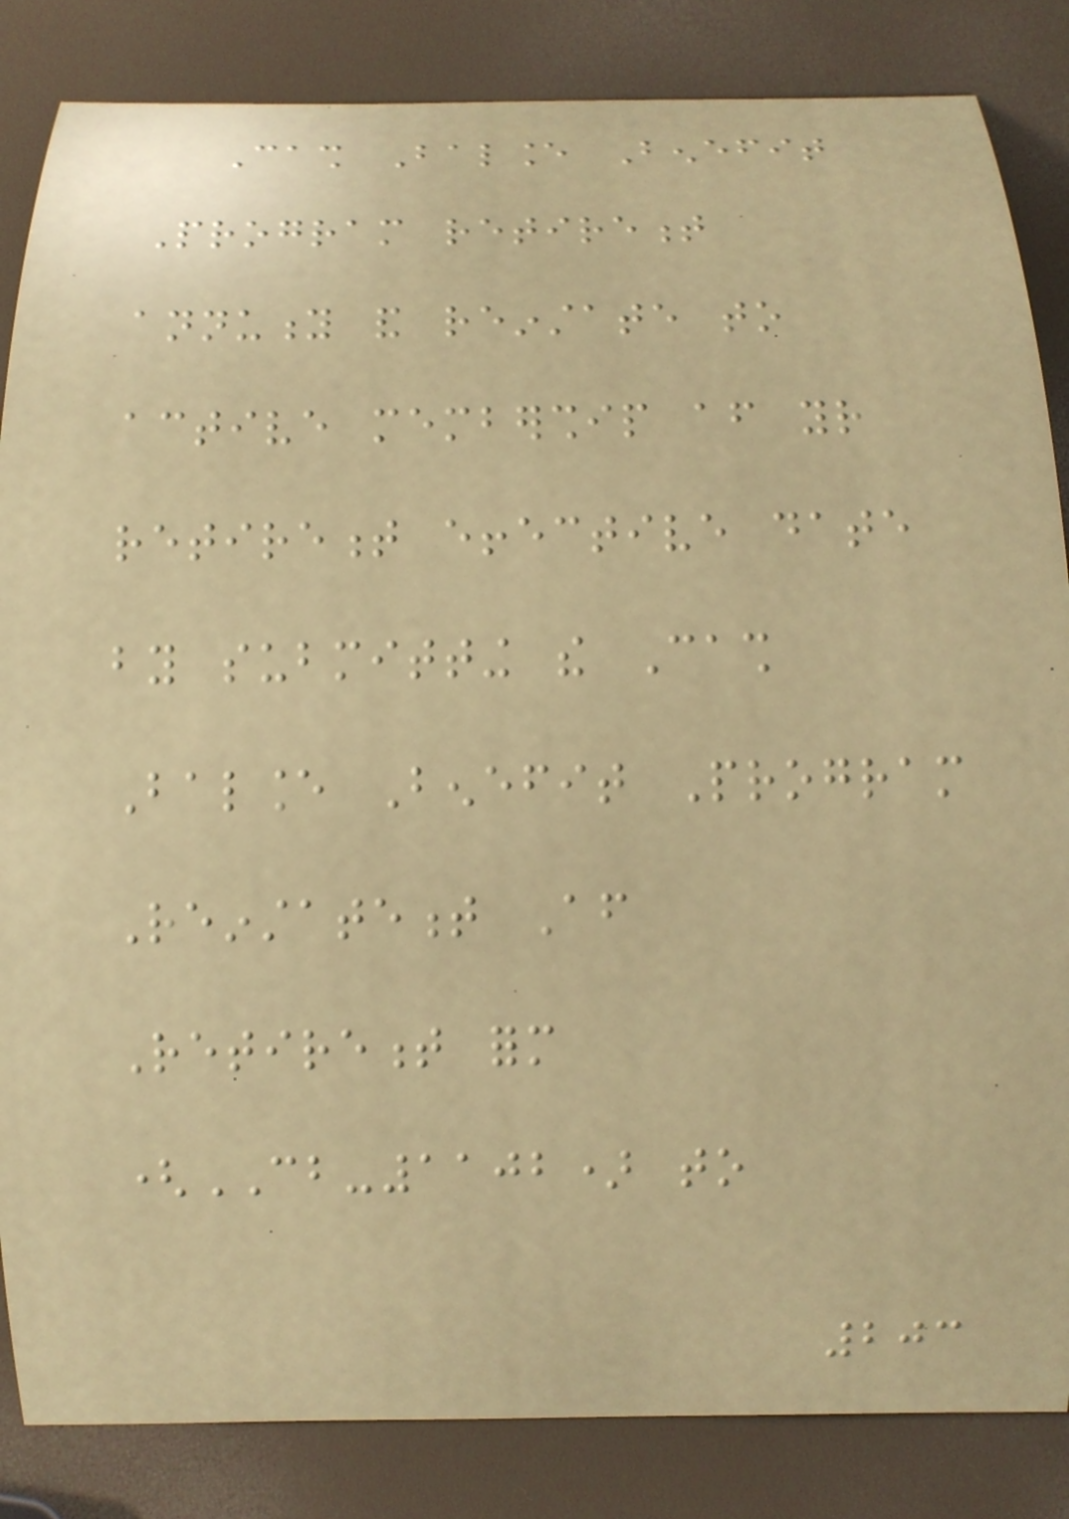Cash Balance Benefit
Program retirement
annuity and reinstate to
active membership after your
retirement effective date
by submitting the Cash
Balance Benefit Program
Reinstatement After
Retirement form
(CB-1102) to
203
